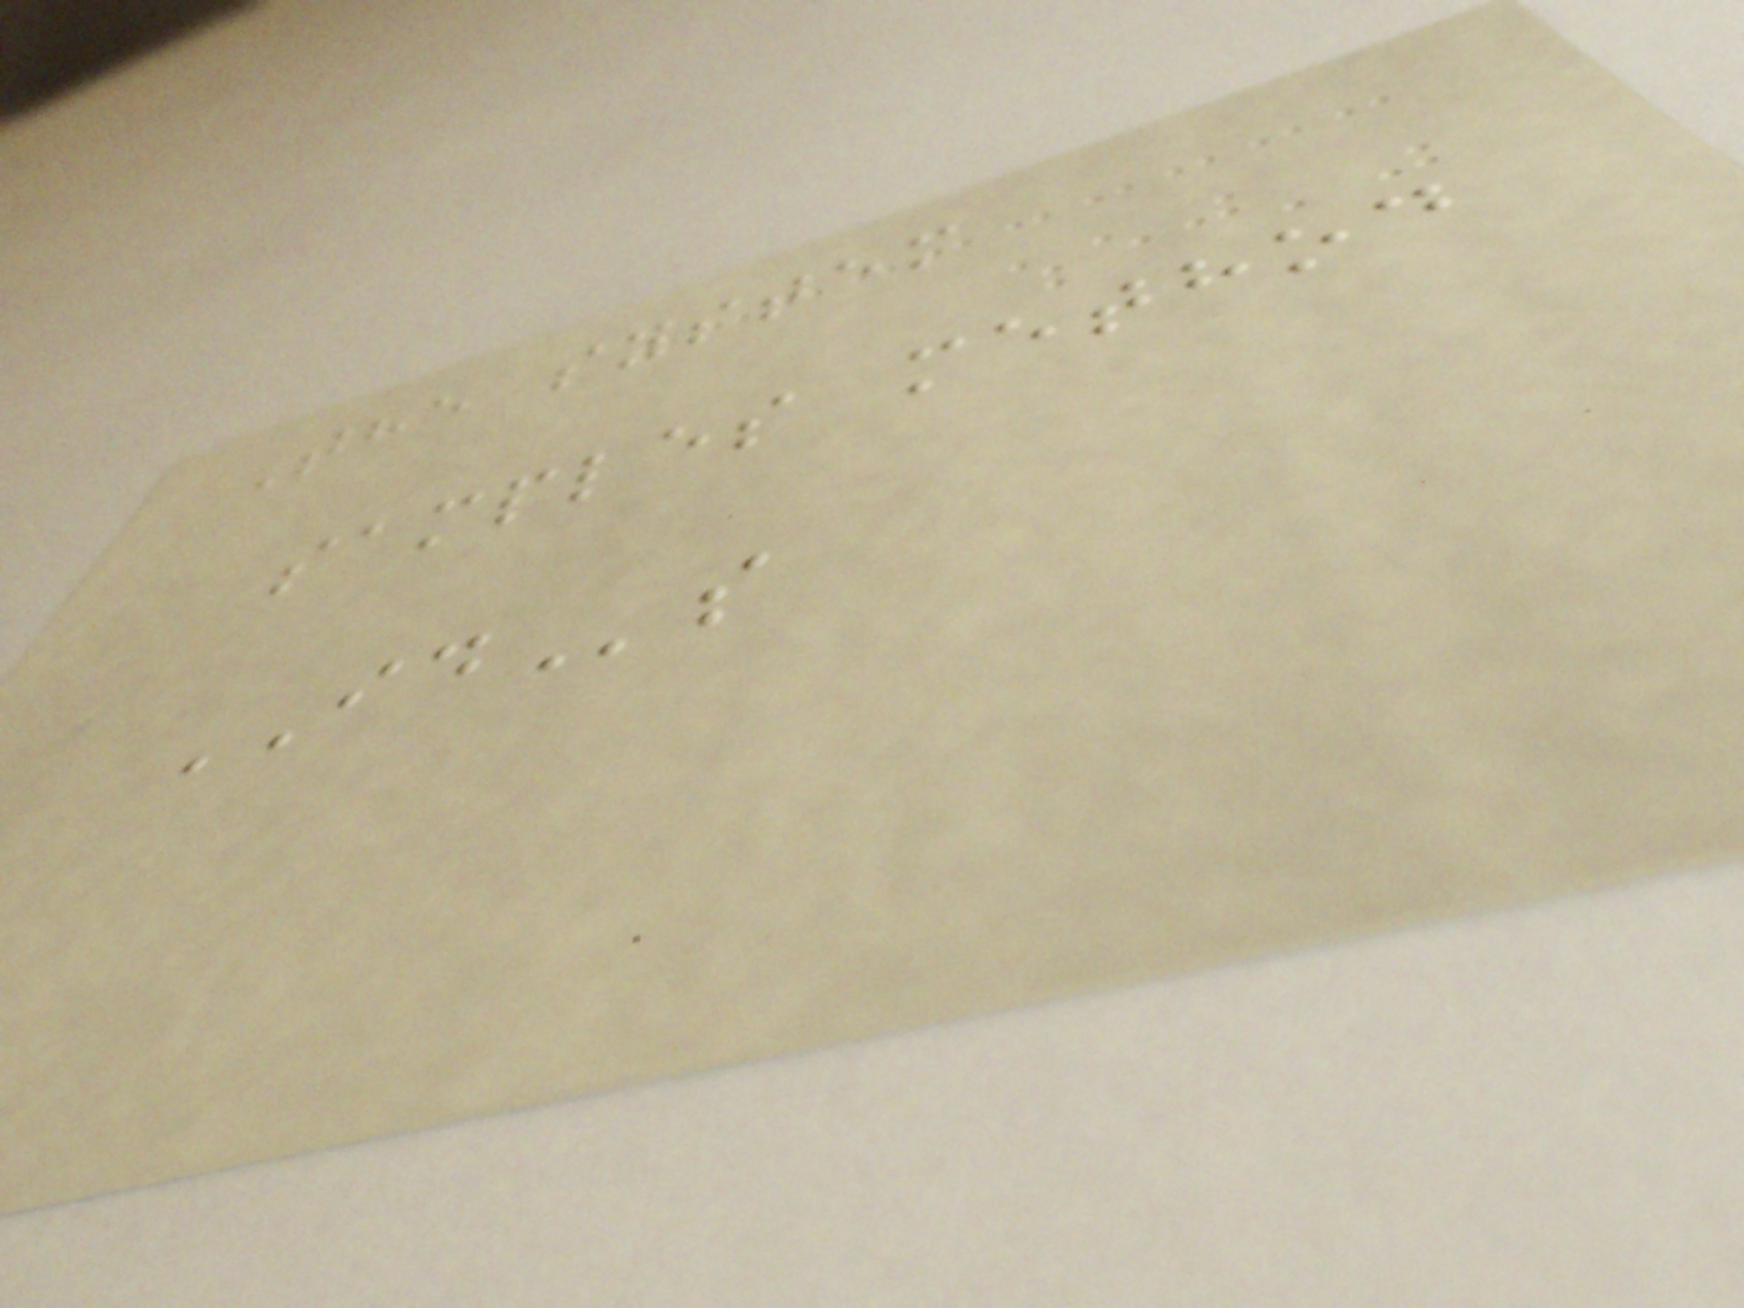The system
samples method
IDs
